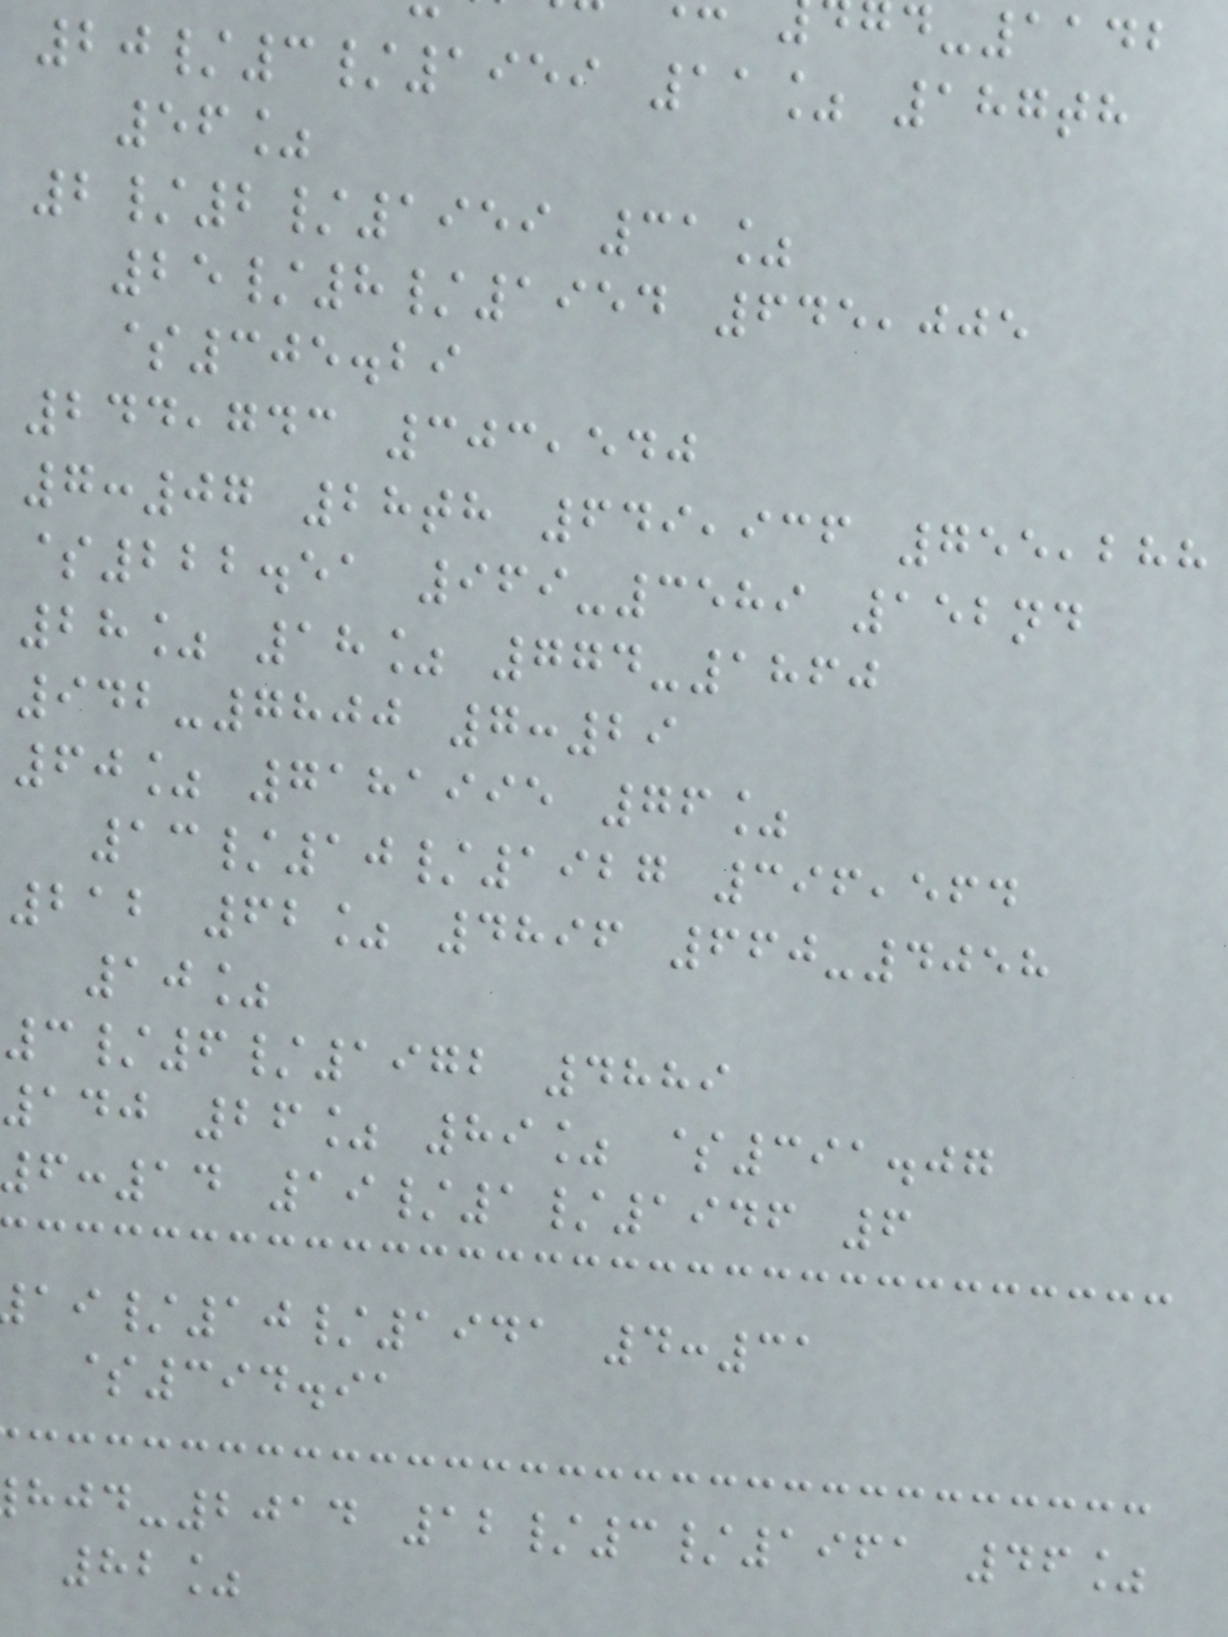20/3/1959 11% 187th
56%
2/2/1959 31%
25/8/1954 645,005
$305.29
244,743 303,540
7:07 28th 649,936 755,288
$222.51 969-3589 152nd
28% 18% 774-1860
942-7800 7:29
60% 7181995 76%
13/10/1927 396,564
212 62% 4896 660-4058
10%
3/6/1972 4889
140 26% 89% $391.07
6:14 19/1/1946 6
/10/1941 4:31
$394.91
-2014 12/3/1961 46%
82%
